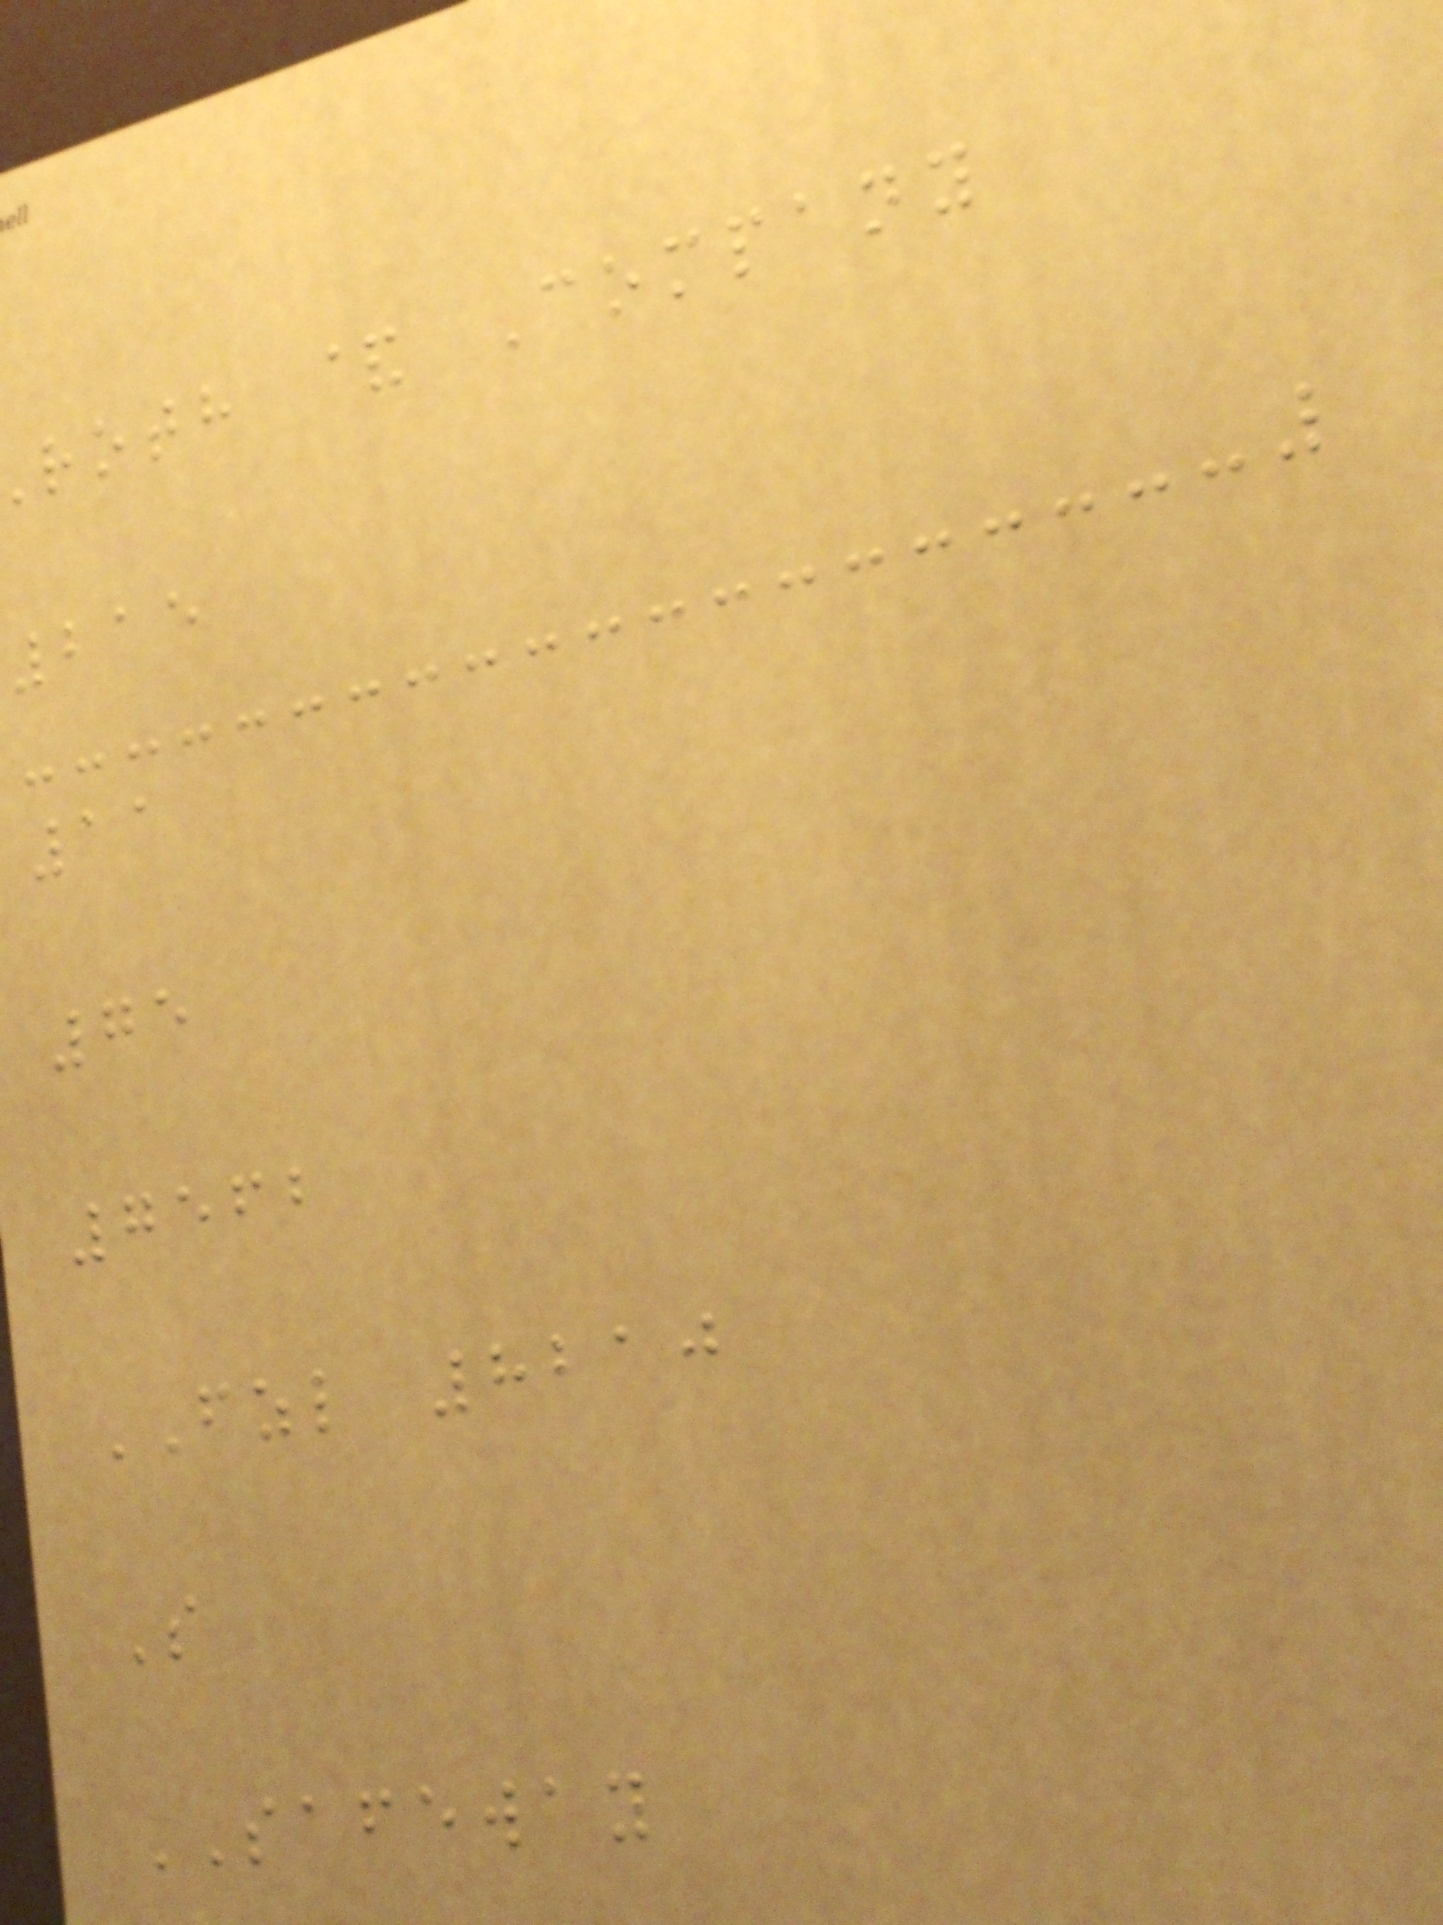roth & Company
215
11
75
7562
FZL 8210
S
SAFEWAY
